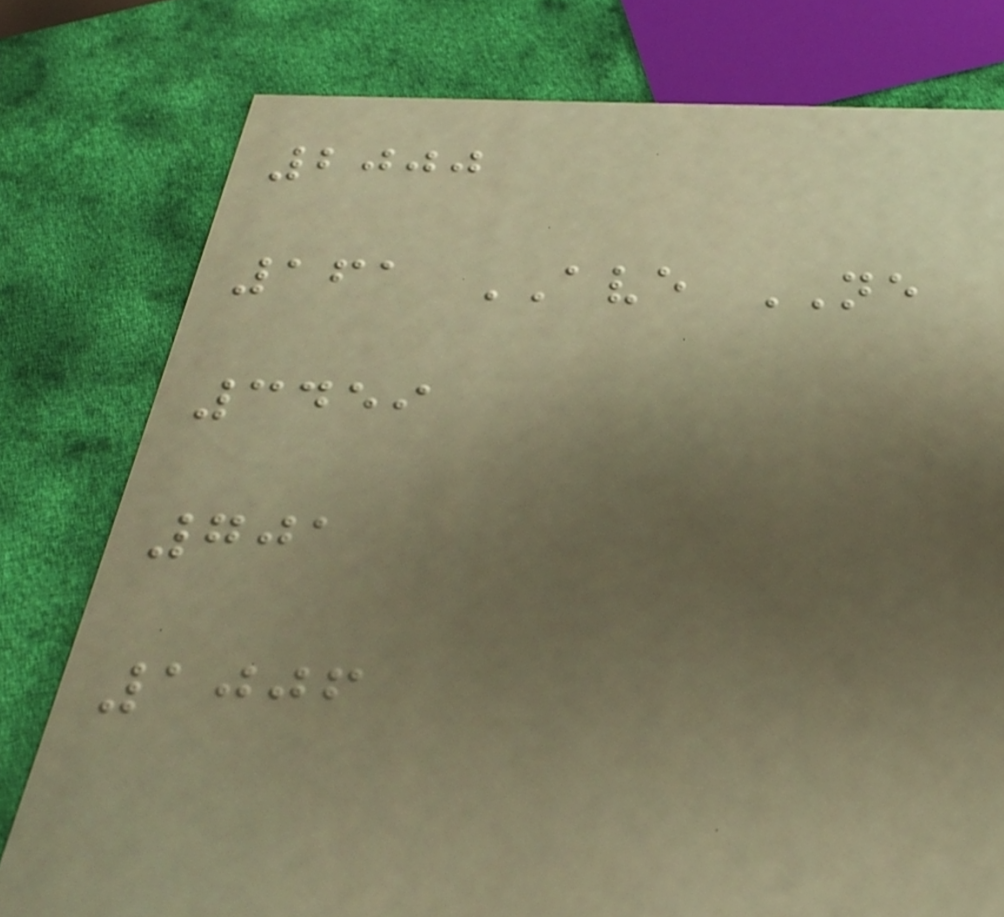2000
161 AVE NE
3459
701
1006
